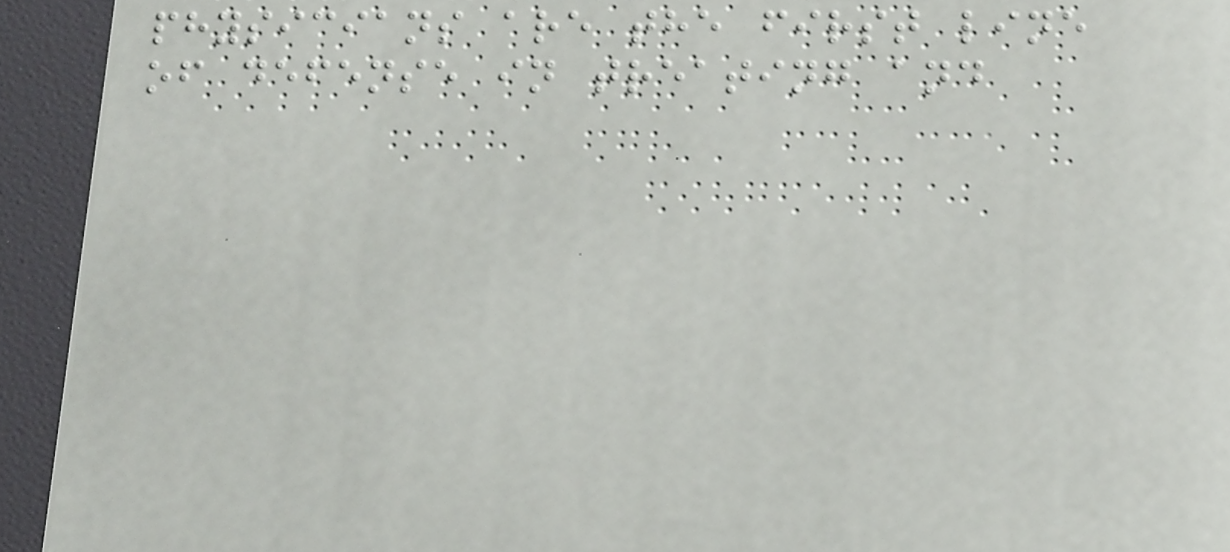physicians are the first line
of defense in treating and
